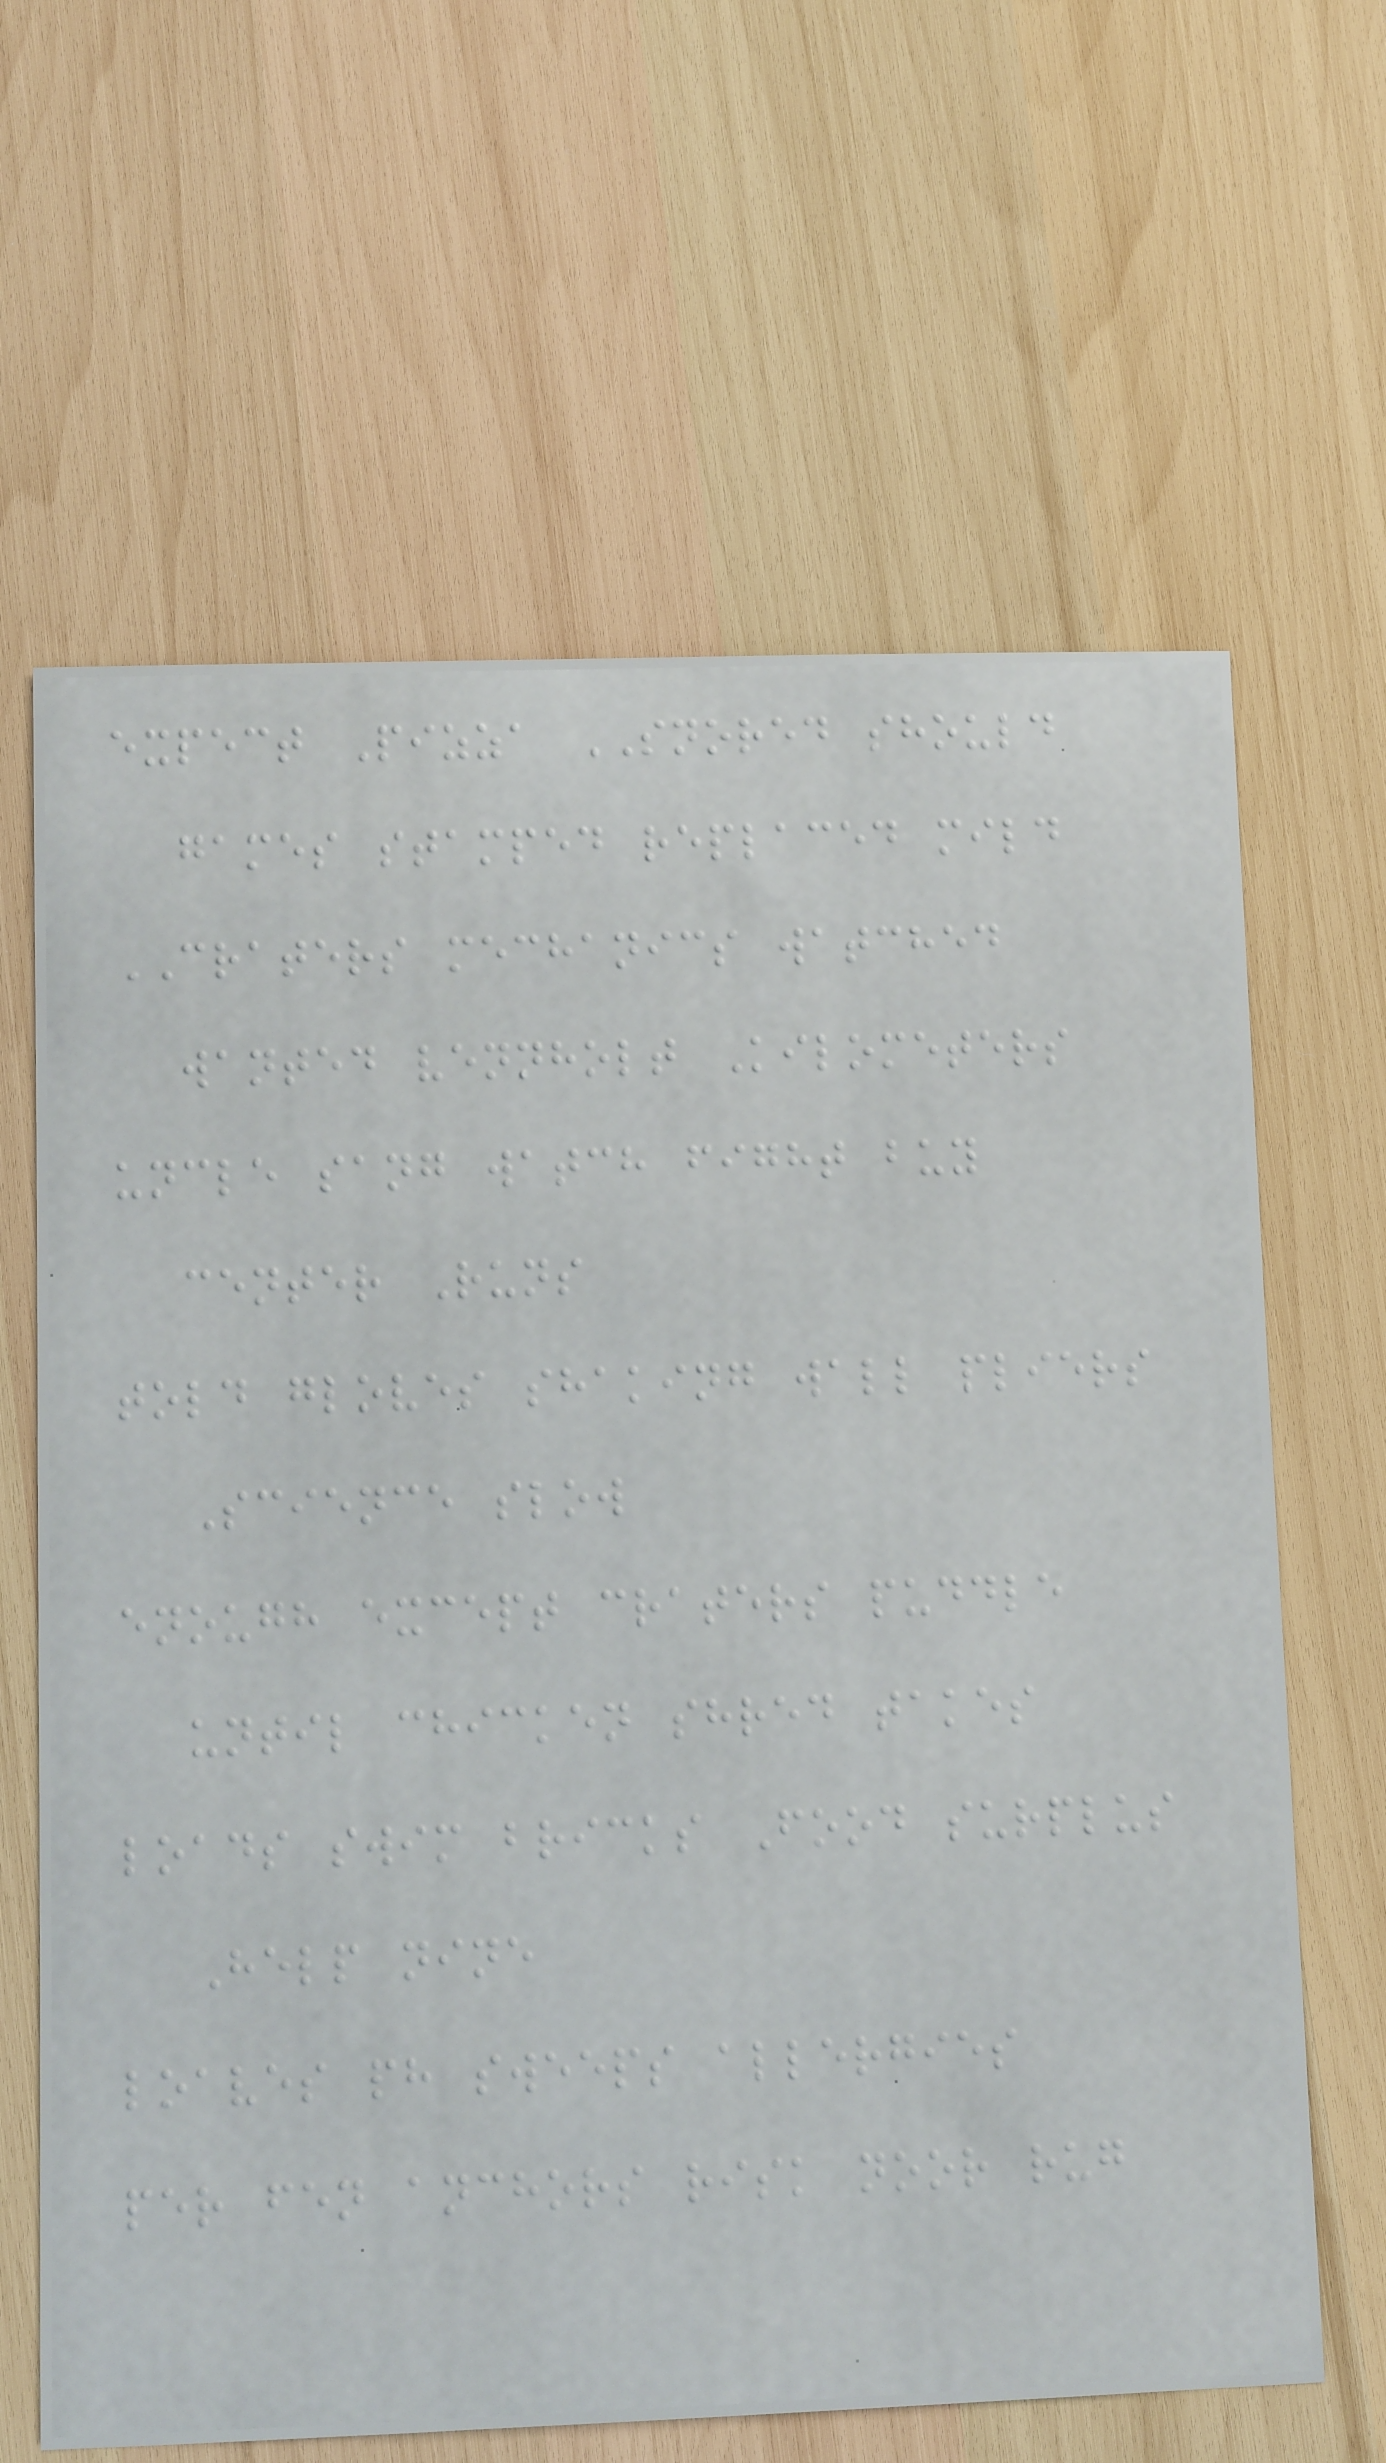expect Pizza SNORED should
games stamped replaced mild
CRATERS mechanics watched
wanted vennholt Kilometers
uncle sang watch fight buy
center Runs
told gloves shaking wall pliers
Science slow
enough except craters puddle
until chicken shred takes
loads swim bricks Food surplus
Help nine
loaves ph sweeps allergies
per fen anchors risk noor rug
